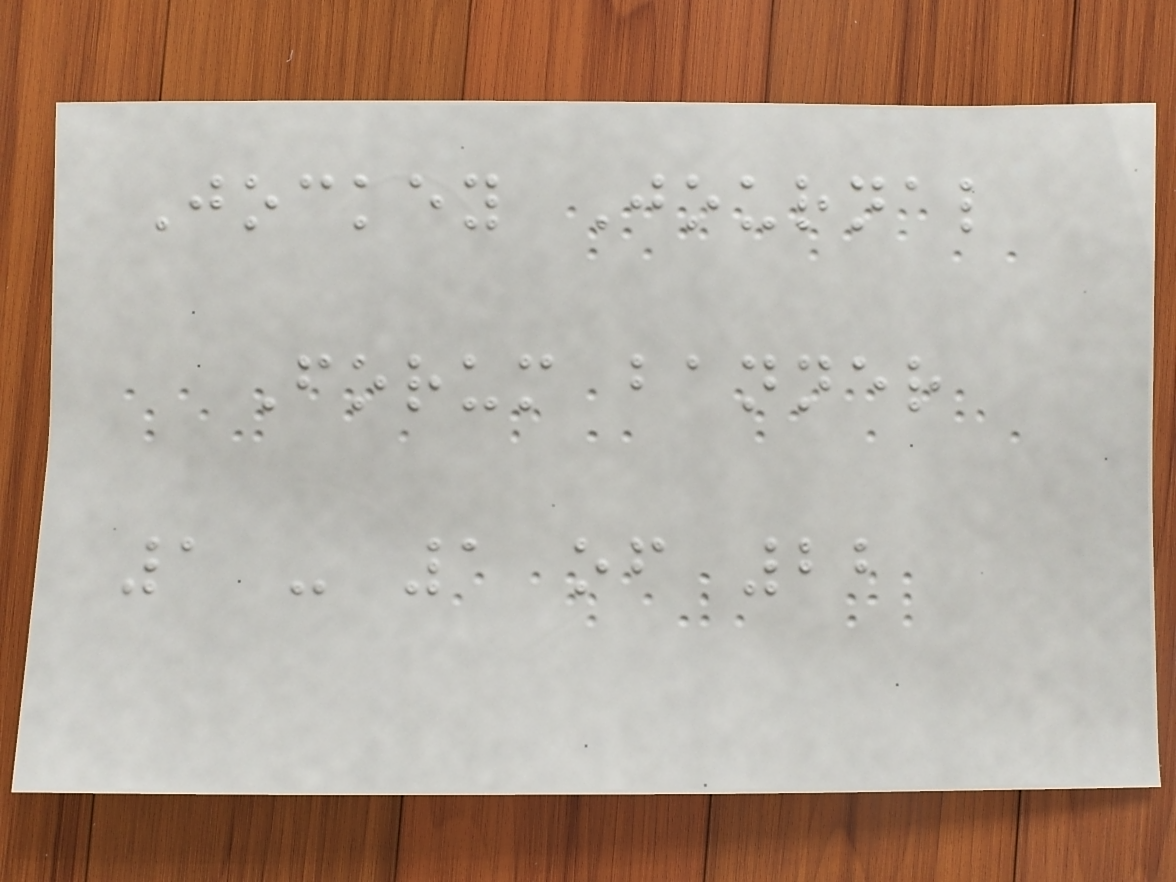Jockey Journal
Forum banner
1 - 1 of 22
